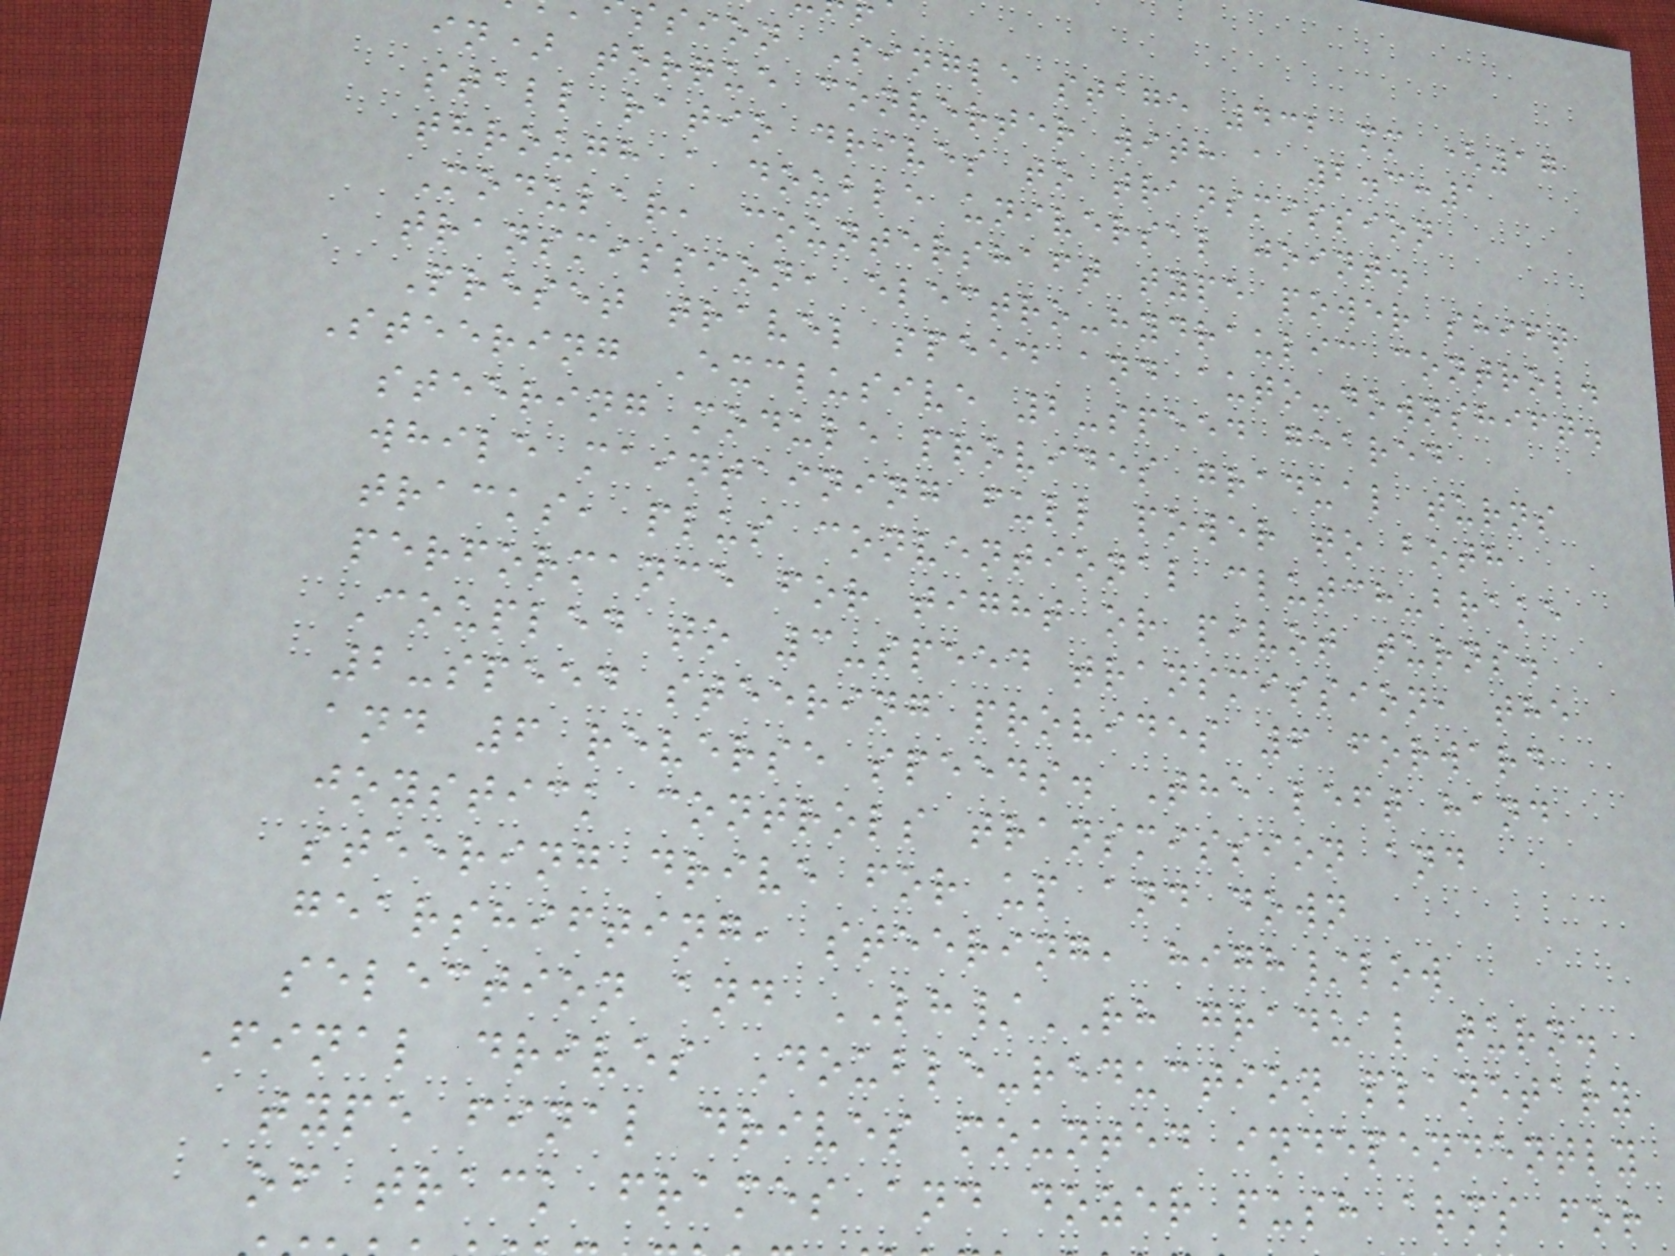sion Single stage 432 mm (17
in) torque converter with a 2.3:1
stall ratio drives to transmission
through a double universal joint.
Modular, countershaft type power shift
transmission, electro-hydraulic control.
Preset travel speed and auto-downshift.
Steering Exclusive 2-speed geared
steering module provides gradual turns
while maintaining full power to both
tracks, plus conventional clutch-brake
performance for tight or pivot turns.
Coupled to 3-speed transmission, the
2-speed steering provides 6 forward
and 6 reverse speeds. The left hand
joystick controls transmission and
steering drive for up and down
gearshifting, steering, high/low
selection and LH/RH gradual turn.
Final drives Double-reduction planetary
type final drives mounted independently
of track frames and dozer push arms for
